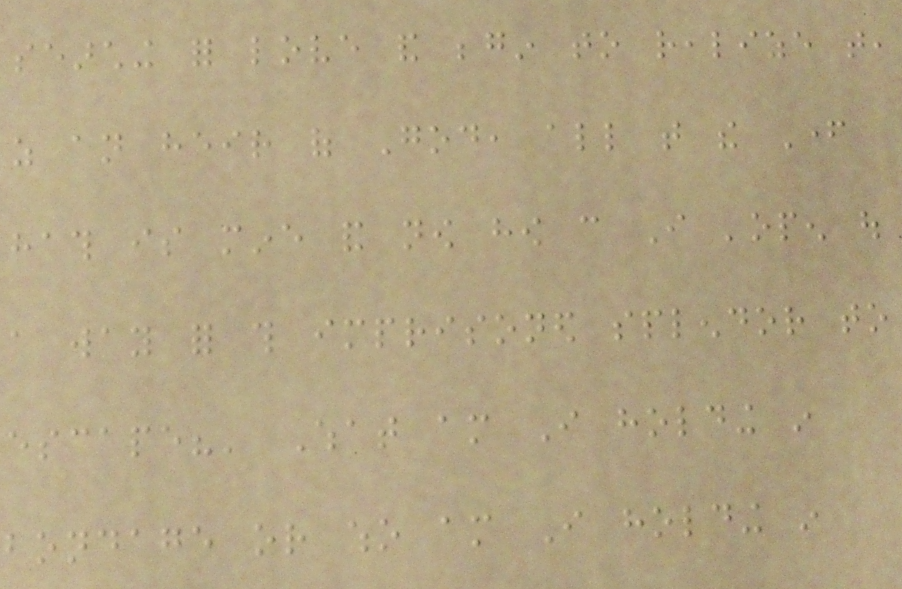searching for love and begin to realize that,
as an heir of God, all that the Father
hath is mine and now how can I 'open out
a way for this imprisoned splendor to
escape?' What am I holding in
bondage or who am I holding in
